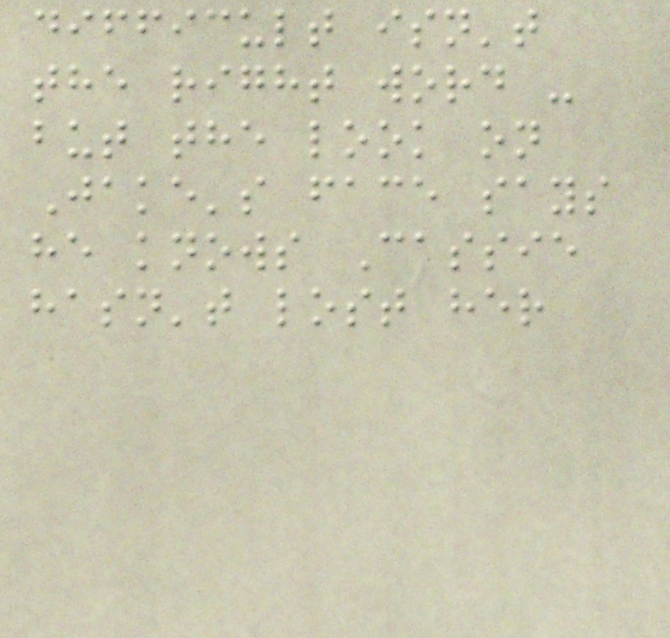difficult isn't
the right word -
but the look on
Jake's face says
he knows Cassie
hasn't lost her
